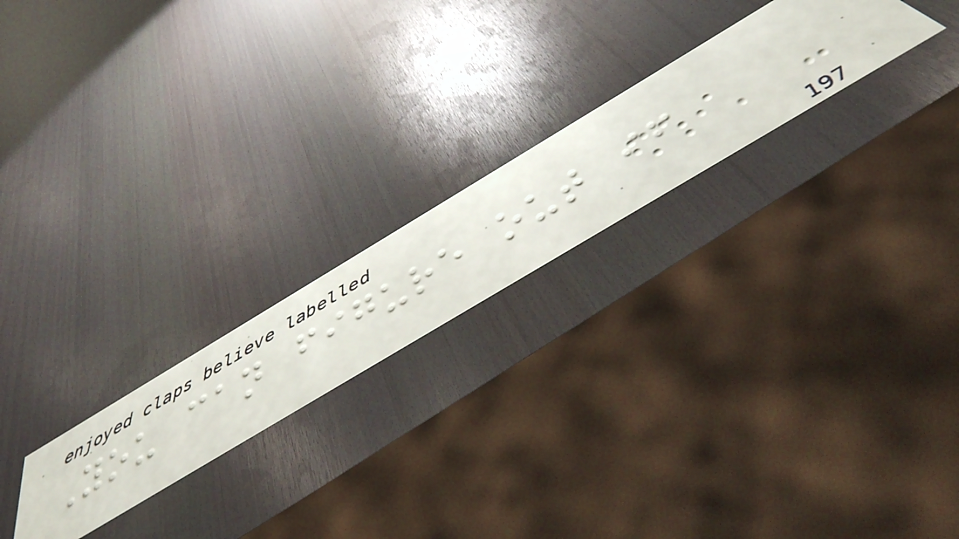You can figure out if
